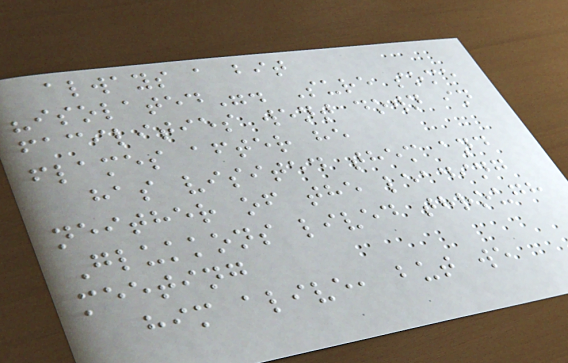always a bit
"isolated". Sure some
facilities went down in
flames after he
has visited them and
neither of the leading
Glukkons lived through
meeting
him alive, but we
